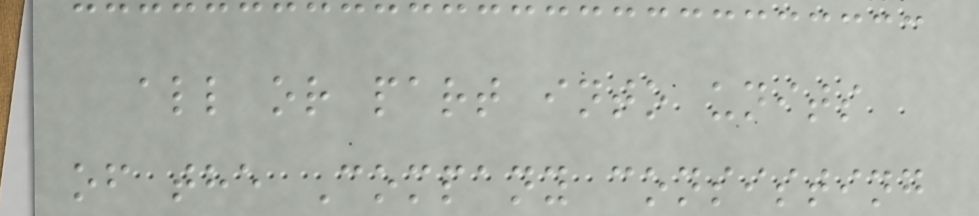all or part into units
of the Company consisting
